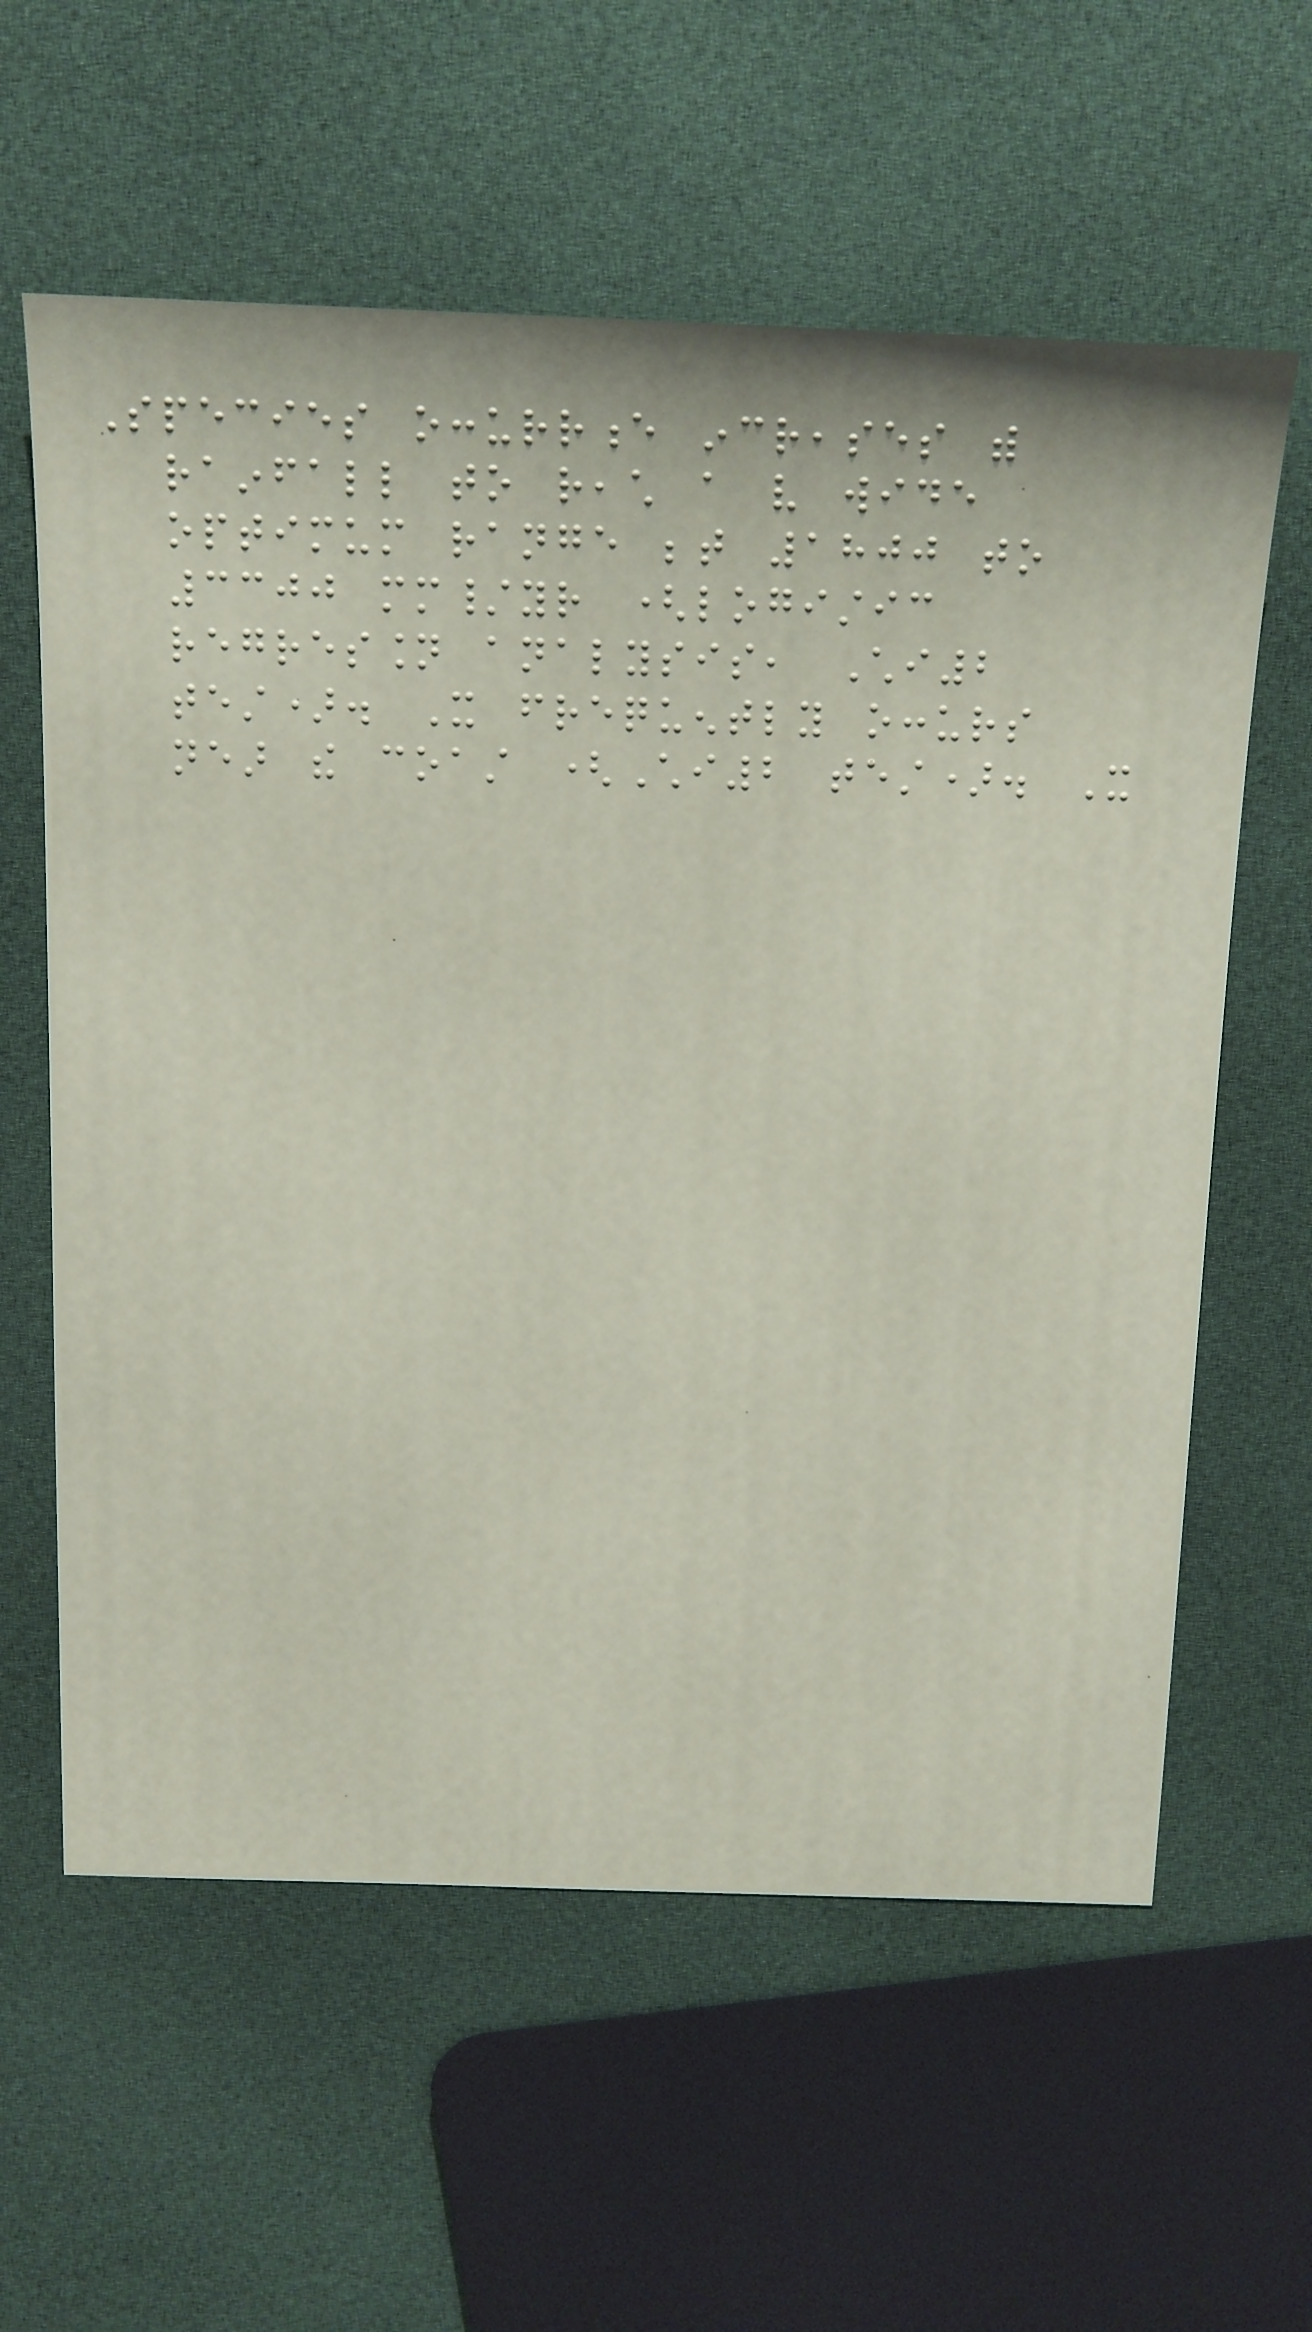Species occurrence increases with
rainfall to reach a very wide
optimum range between 1800 to
3300 mm/yr (logistic
regression analysis, Chi2
test). It frequently occurs
near the coast (Chi2 test). It
